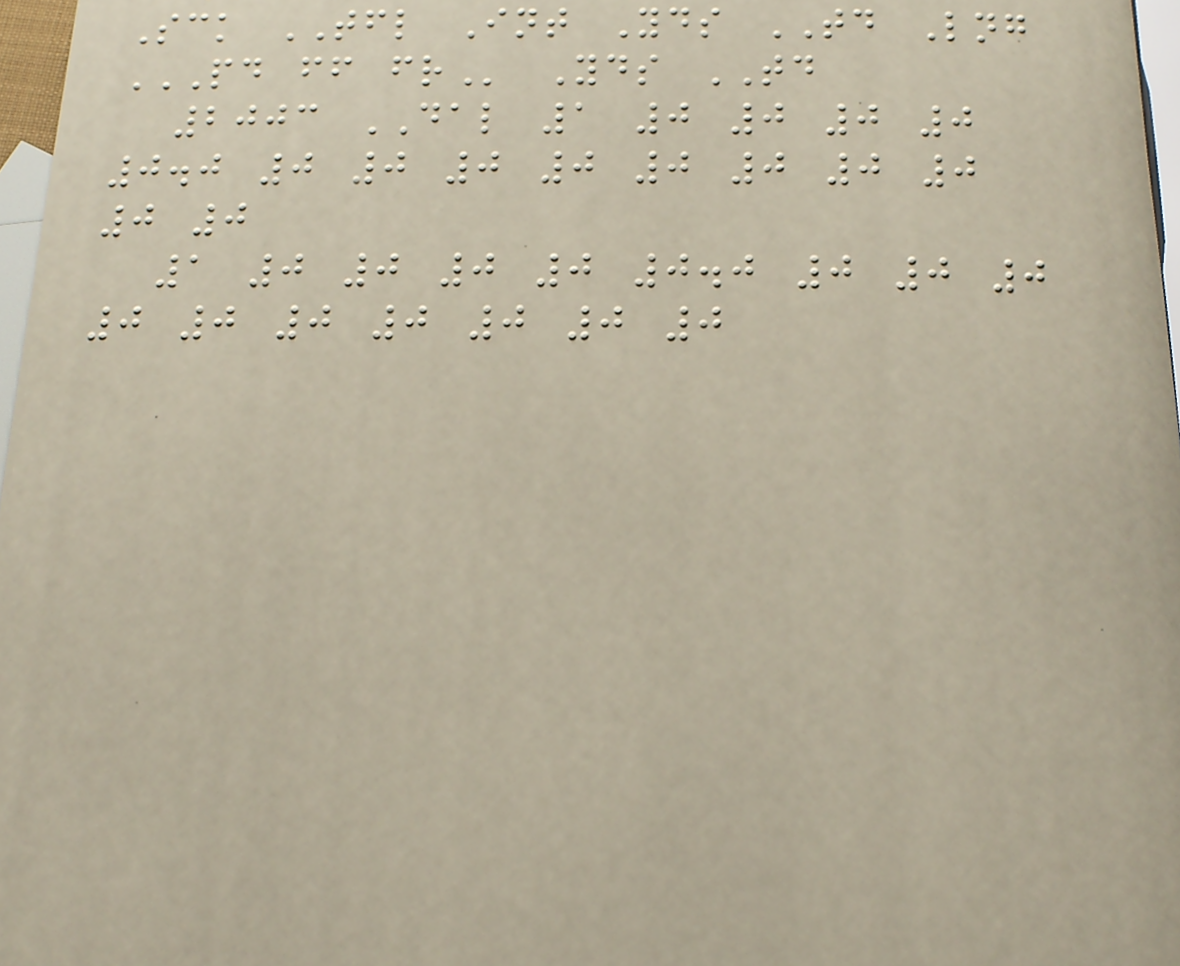Sck TFL Int Yds TD Lng
PD FF FR Yds TD
2003 DAL 1 0 0 0 0
0.0 0 0 0 0 0 0 0 0
0 0
1 0 0 0 0 0.0 0 0 0
0 0 0 0 0 0 0
